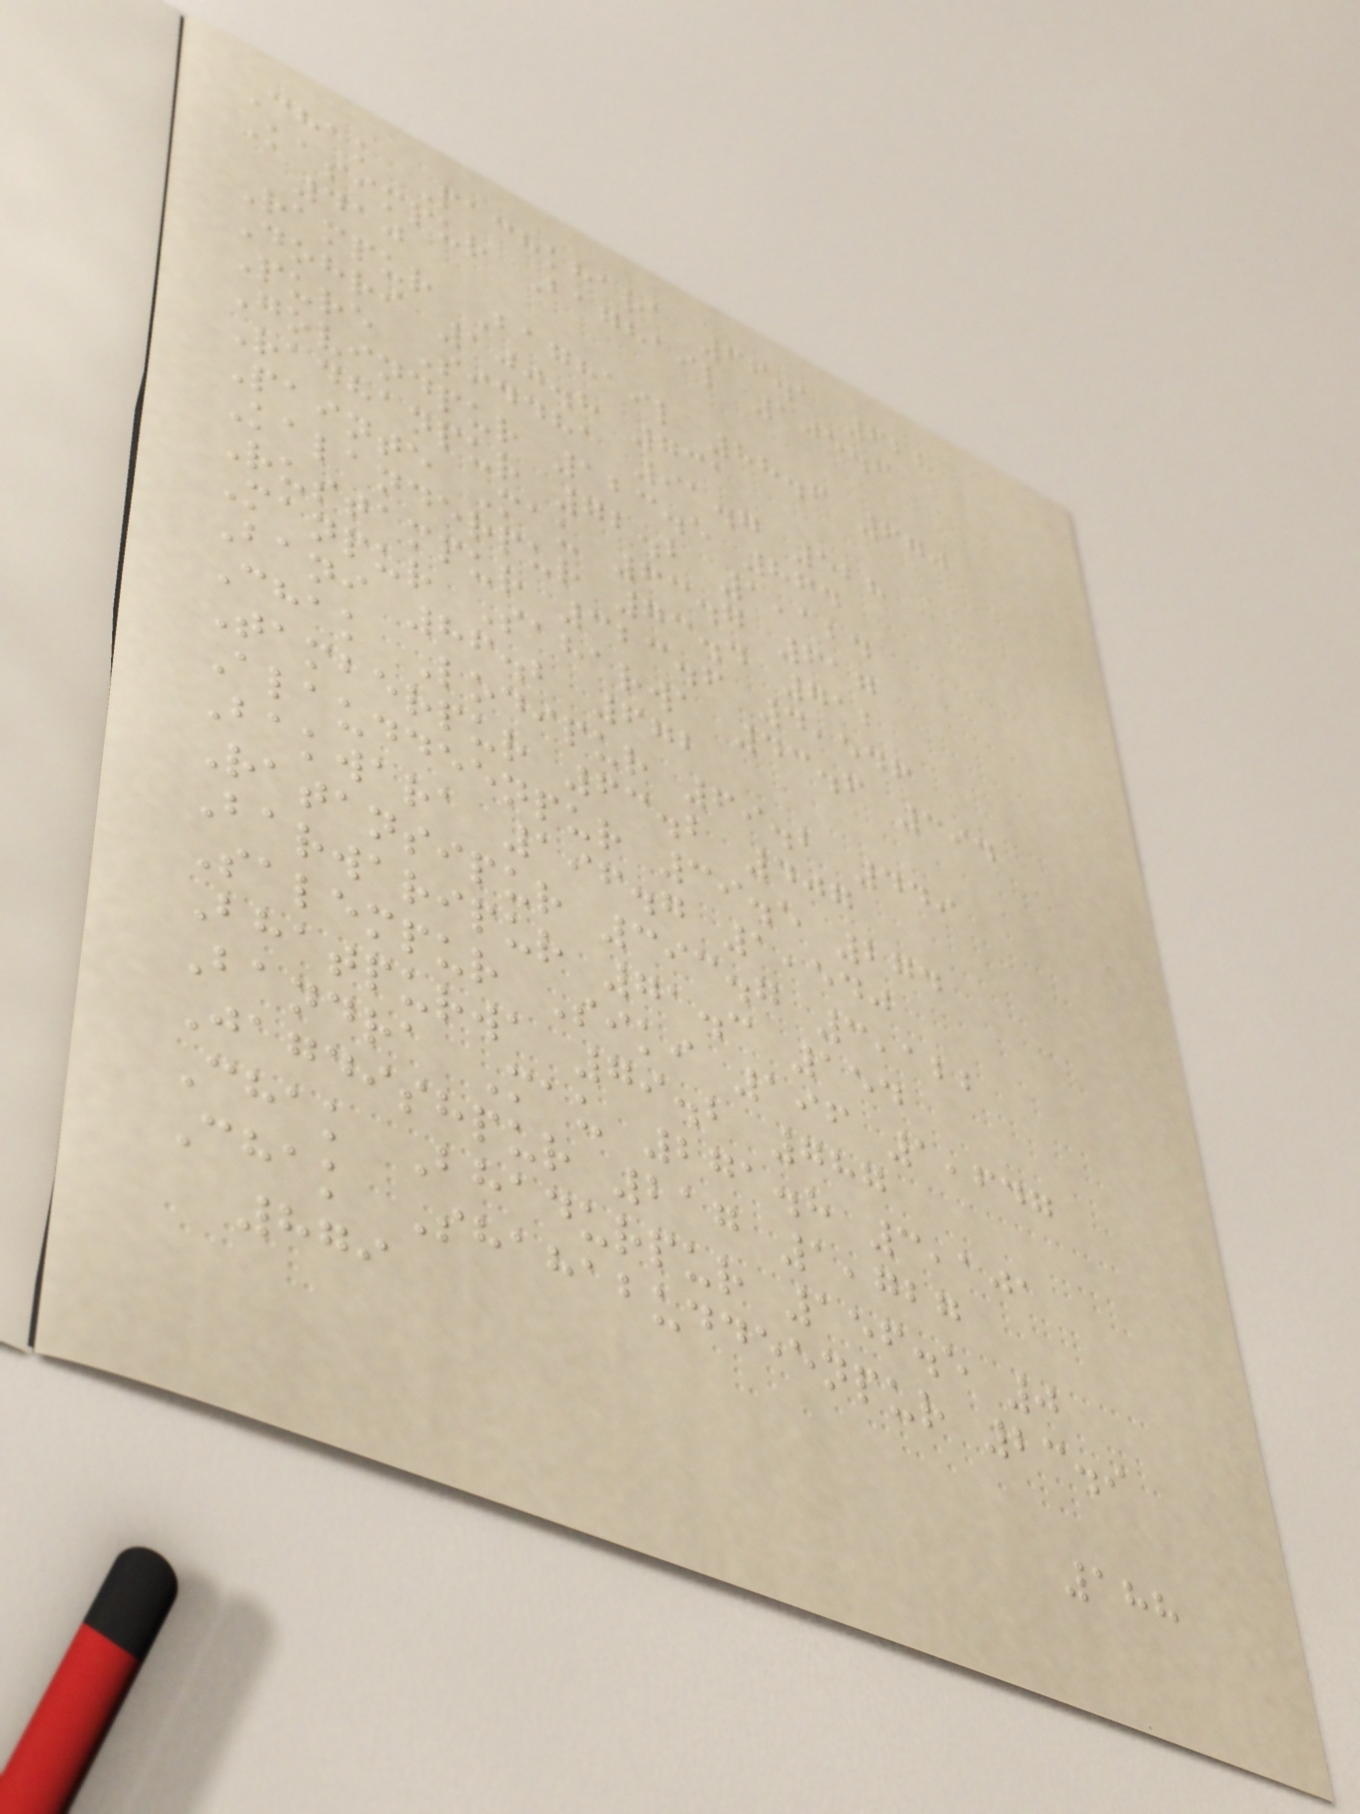Chak Pachkhara 66.1 628
Kasimpur Baghail 105.6
410
Rampur Baghail 88.6 670
Dohri 100.8 731
Pure Siddha 91.7 528
Govindpur 123.5 864
Radhanpur 72.2 1,124
Painte Mau 63.7 617
Kalanderpur 73.4 712
Rustampur 323.6 4,546
Manpur Saharwa 43.6 394
Bani 86.2 672
Chak Lodipur 69.2 449
Tamberpur 63.2 407
Alauddeenpur 39.5 274
Bakwara 196.7 1,540
Ratansipur 393.7 3,122
Barwaripur 71.3 154
Salempur Siki 196 1,647
Bhatpurwa 79.2 787
Bandra Mau 271.8 3,101
Jagdishpur 217 1,727
Chak Bhadurpur 156.5 0
Chak Shahabuddeenpur 23.9
879
188
